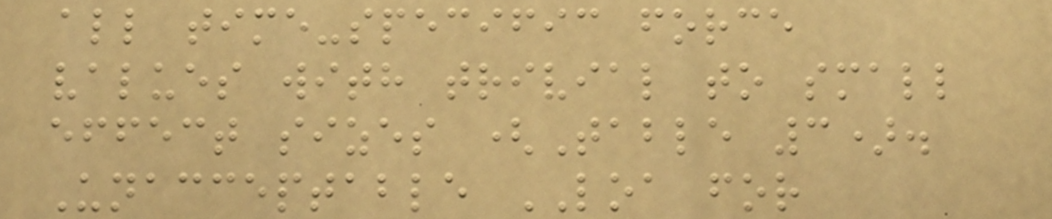all time-specific force
values with trivial to small
effect sizes (Table 3).
Unacceptable LOA for
